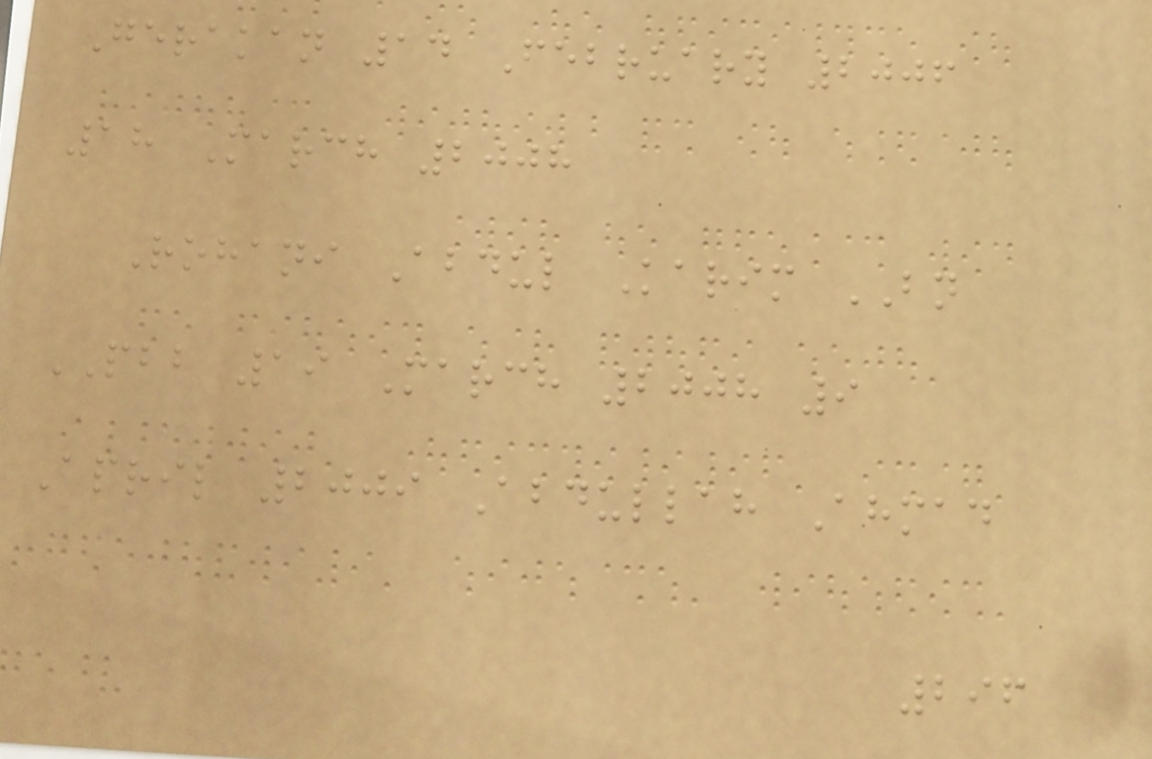Gerakan 14 February 2006
18 March 2008
Rohani Abdul Karim BN
PBB 19 March 2008 9
April 2009 Abdullah Ahmad
296
